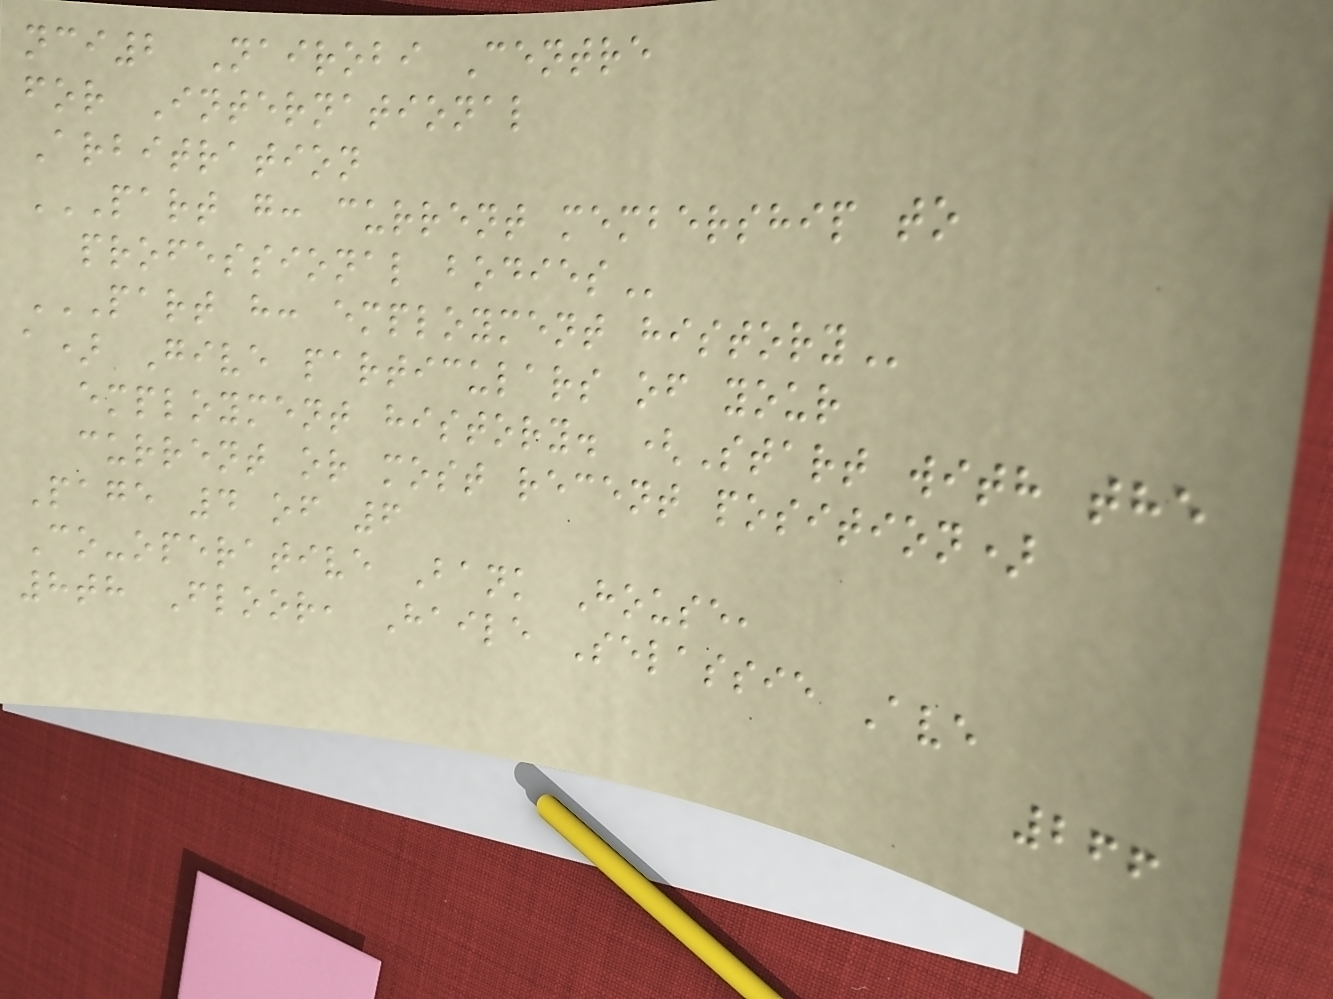nci2 Nairobi Centre
for International
Arbitration
PART G: CURRENT MEMBERSHIP TO
PROFESSIONAL BODIES
PART H: EMPLOYMENT HISTORY
a) Give particulars of your
employment history. (Start with the
current or most recent position)
Page 4 of 6
Co-operative Bank House,
8th Floor, Haile Selassie Ave
266
